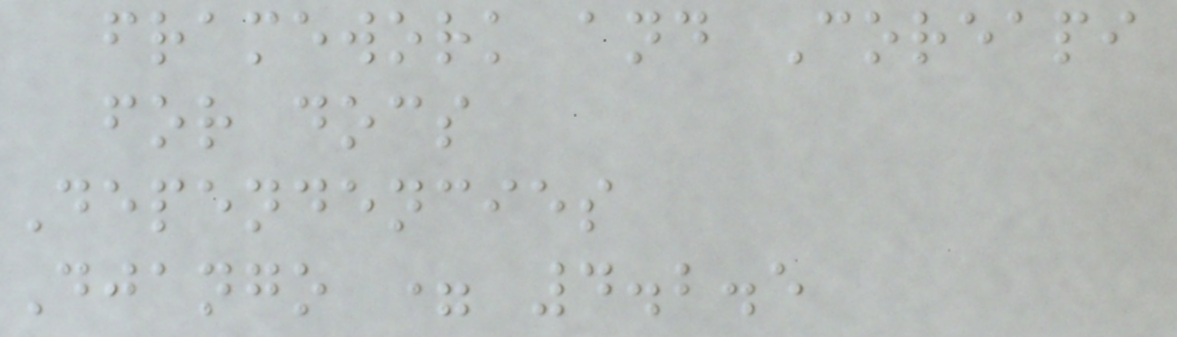framework and Coreapi
for docs
Dependencies
Django = 4.2.5
